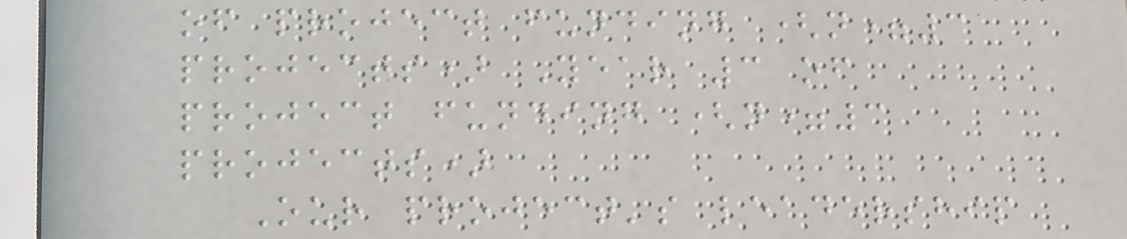of project funding (n=3
projects) Year 3 of
project funding (n=3
projects)
Our project's leadership
